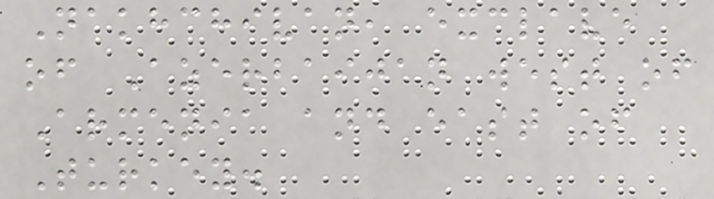Nakhchivan, exclave
of Azerbaijan west of
Armenia and east of
Turkey.
